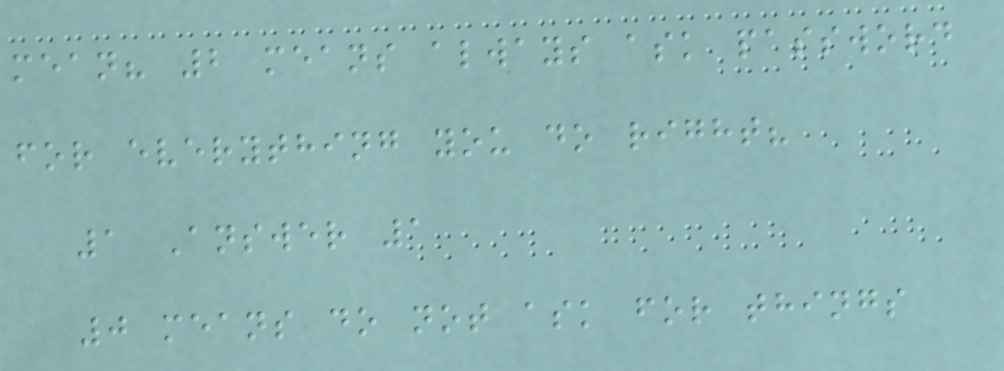mean? 2 means always ask password
for everything you do right?
1 Answer 1
0 means do not ask for things
